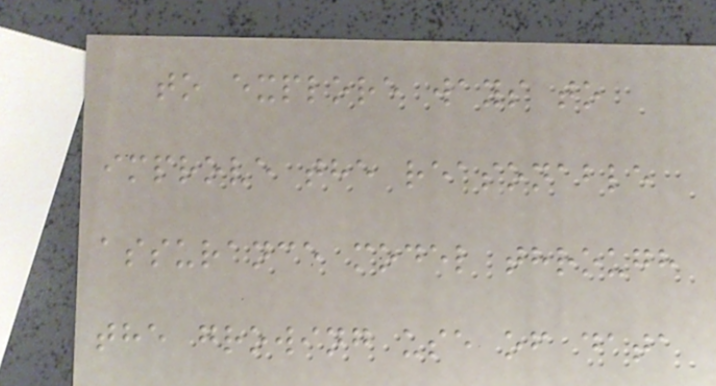to explore ways to
improve the reasonable
assurance model through
the growing use of data
